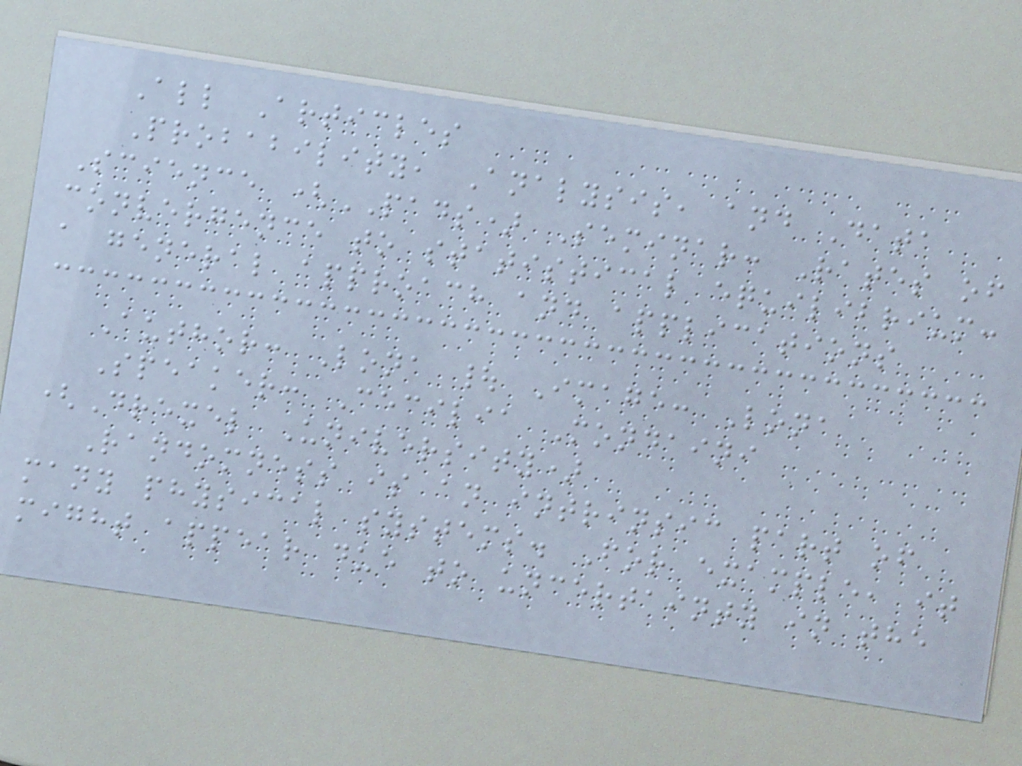All Articles
Probability, Analysis, and Data
Science (PADS) Seminar: Rates of
convergence to statistical equilibrium:
a general approach and applications
Author: Lona | Image: Lona
Speaker: Cecilia Mondaini
(Drexel University)
Randomness is an intrinsic part of
many physical systems. For example, it
might appear due to uncertainty in the
